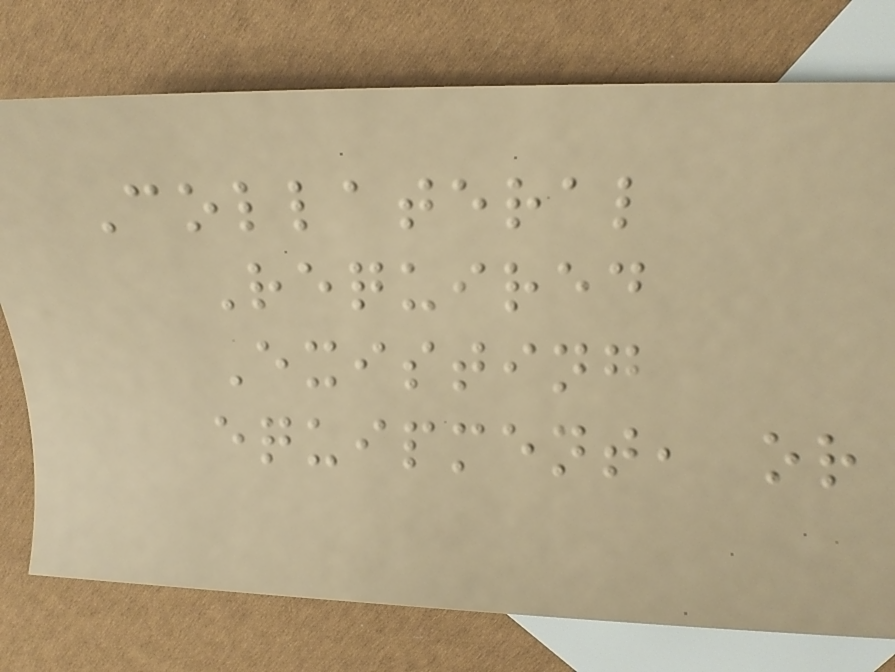Collateral
Required
Existing
equipment, or
